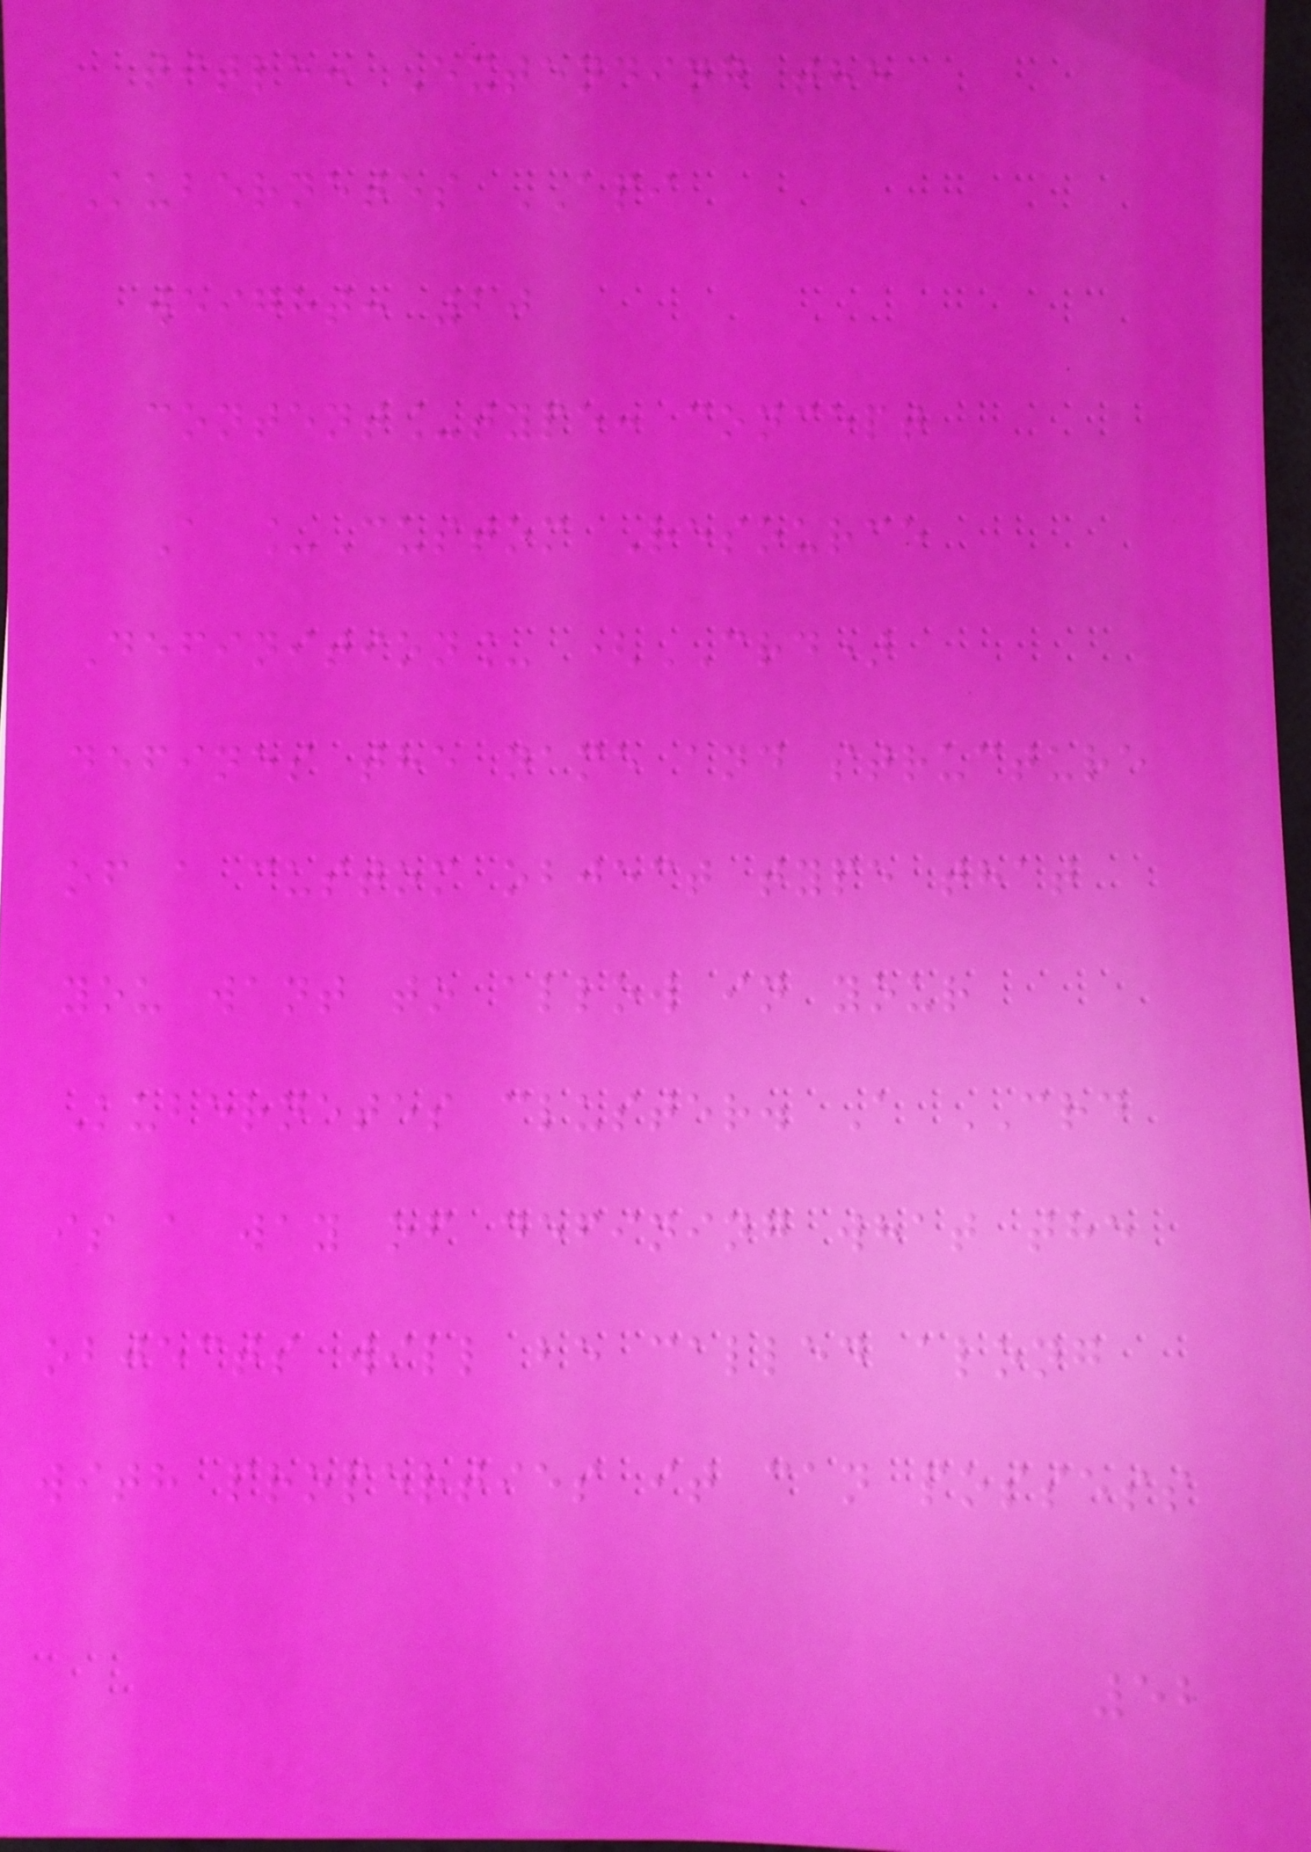title: Extending the
Kubernetes API
weight: 20
content_type: concept
A _Custom Resource
Definition_ (CRD)
defines the name and structure
of a custom object type that
you want to allow in your
Kubernetes cluster. A CRD
is a way of defining what the
objects will be called along
with properties it can possess
52
